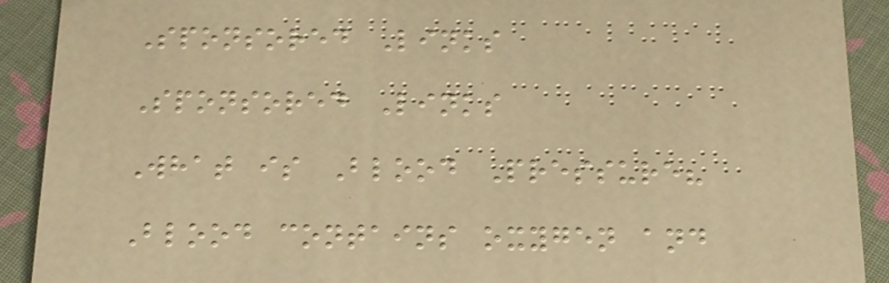Sponsored Links
Sponsored Links
What is Blood Pressure?
Blood contains oxygen and
